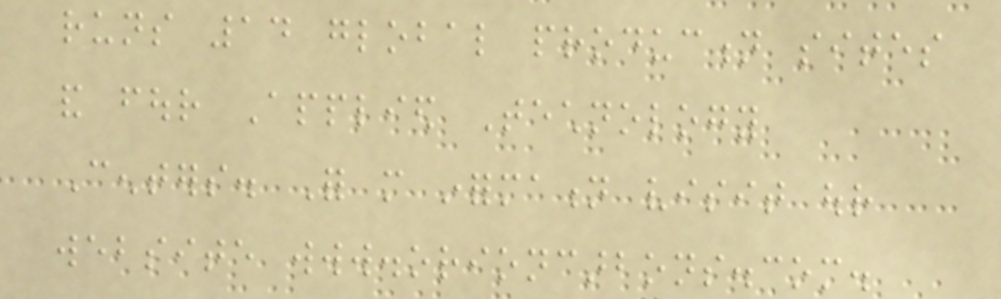runs 14 global production sites
and four Applied Technology
Centers. For more information visit our
website www.orioncarbons.com.
